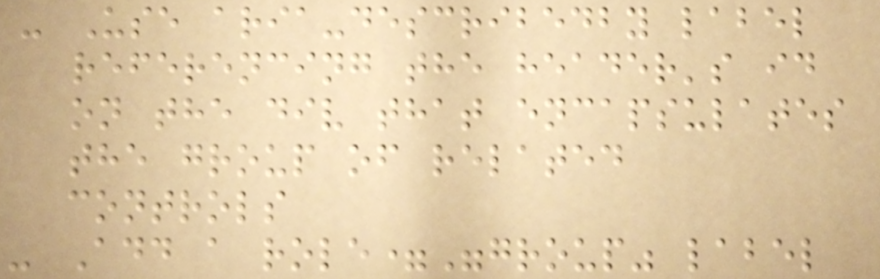- Use aria-describedby label
referencing the header's id
on the div that encapsulates
the group of related
controls
- Add a role="group" label
